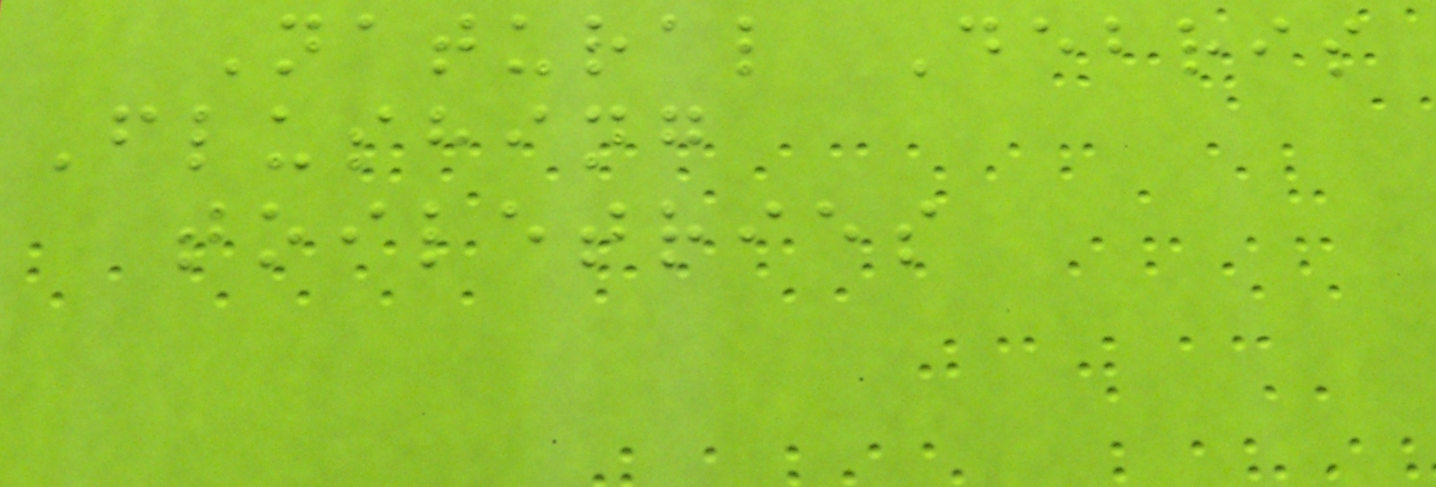Natural Debris
Flushing
toiletries
